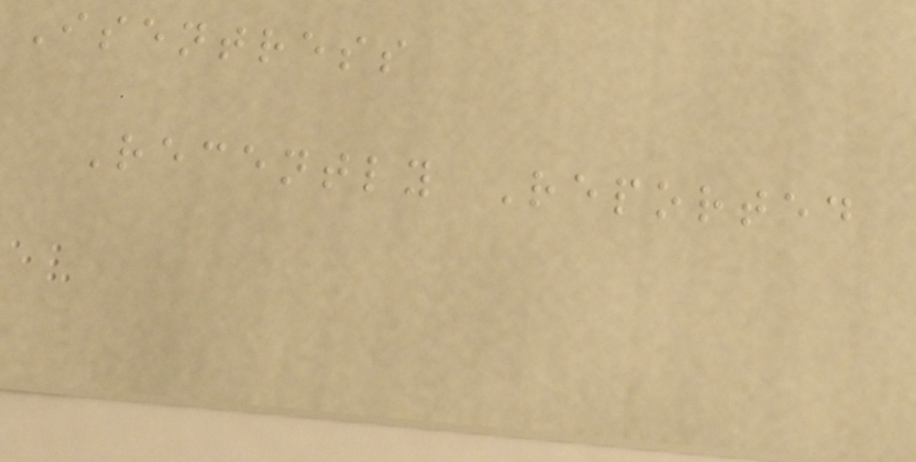Isentress
Recently Reported
